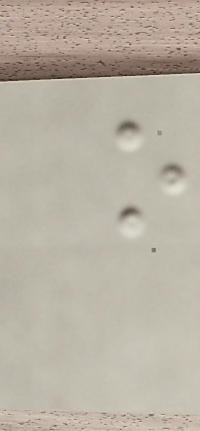o
